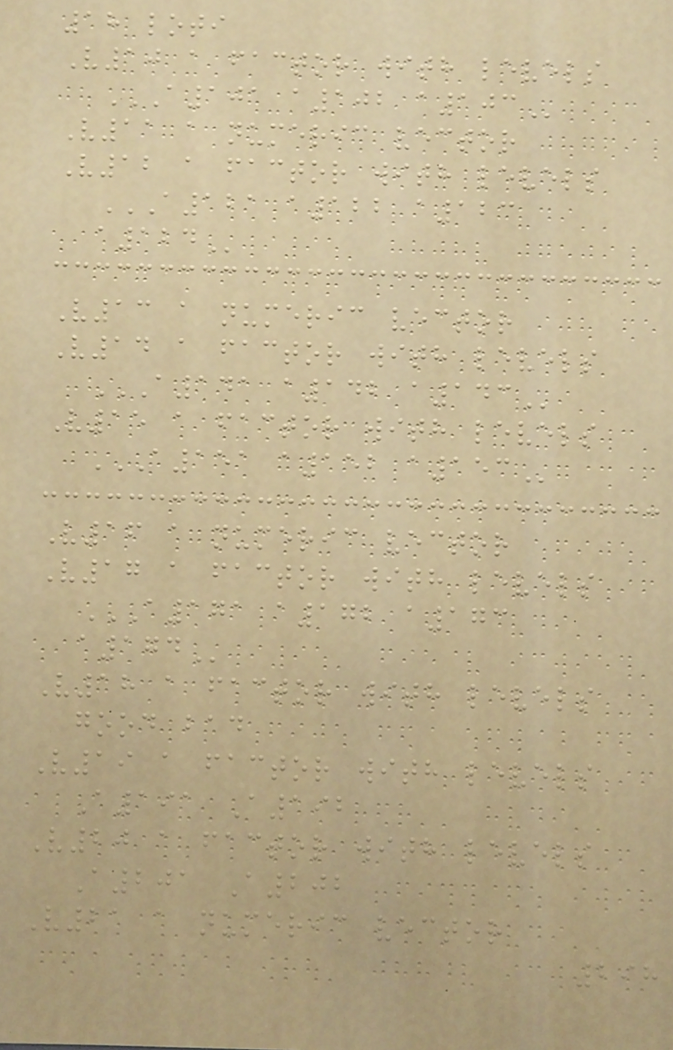18 loti
V10 a factor with levels
A101 A102 A103
V11 a numeric vector
V12 a factor with levels
A121 A122 A123
A124
V13 a numeric vector
V14 a factor with levels
A141 A142 A143
V15 a factor with levels
A151 A152 A153
V16 a numeric vector
V17 a factor with levels
A171 A172 A173
A174
V18 a factor with levels
good bad
V19 a factor with levels
A191 A192
V20 a factor with levels
A201 A202
V21 a numeric vector
298
